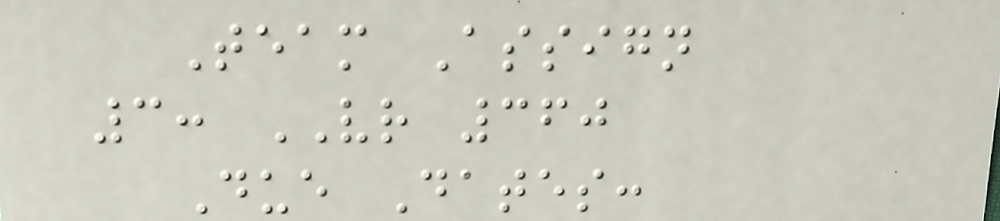Team Assign
3: VR 360
Due Dates:
